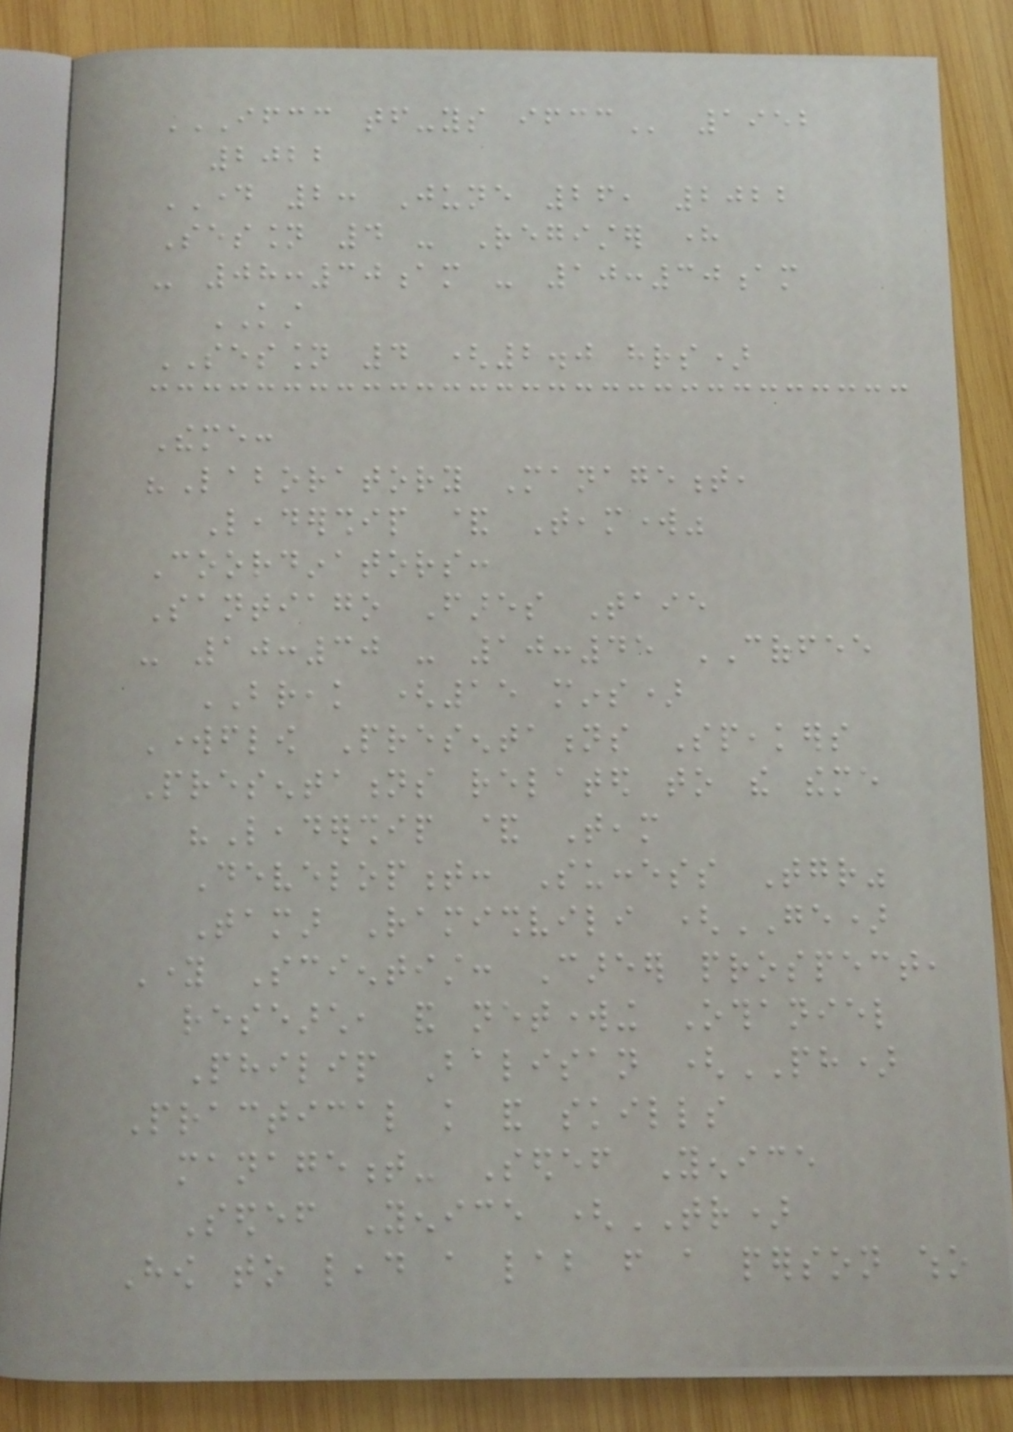IFCC TF-YS IFCC 1952
2022
DAY 2: June 26, 2022
Session 4 - Register here
- 08:30am - 10:30am
KST
SESSION 4 (2.0 hrs)
Theme:
"Laboratory Management,
Leadership & Teamwork"
Coordinators:
Santiago Fares Taie
- 10:30 - 10:45 COFFEE
BREAK (15 mins)
Workflow Presentations Speakers
Presentations related to the theme
"Leadership & Team
Development: Success Together"
Tamar Ramishvili (GE)
Young Scientist: Career prospect,
research, and networking Othaniel
Philip Balisan (PH)
Practical knowledge and skills
management- Sedef Yenice
Sedef Yenice (TR)
How to lead a lab from a person who
